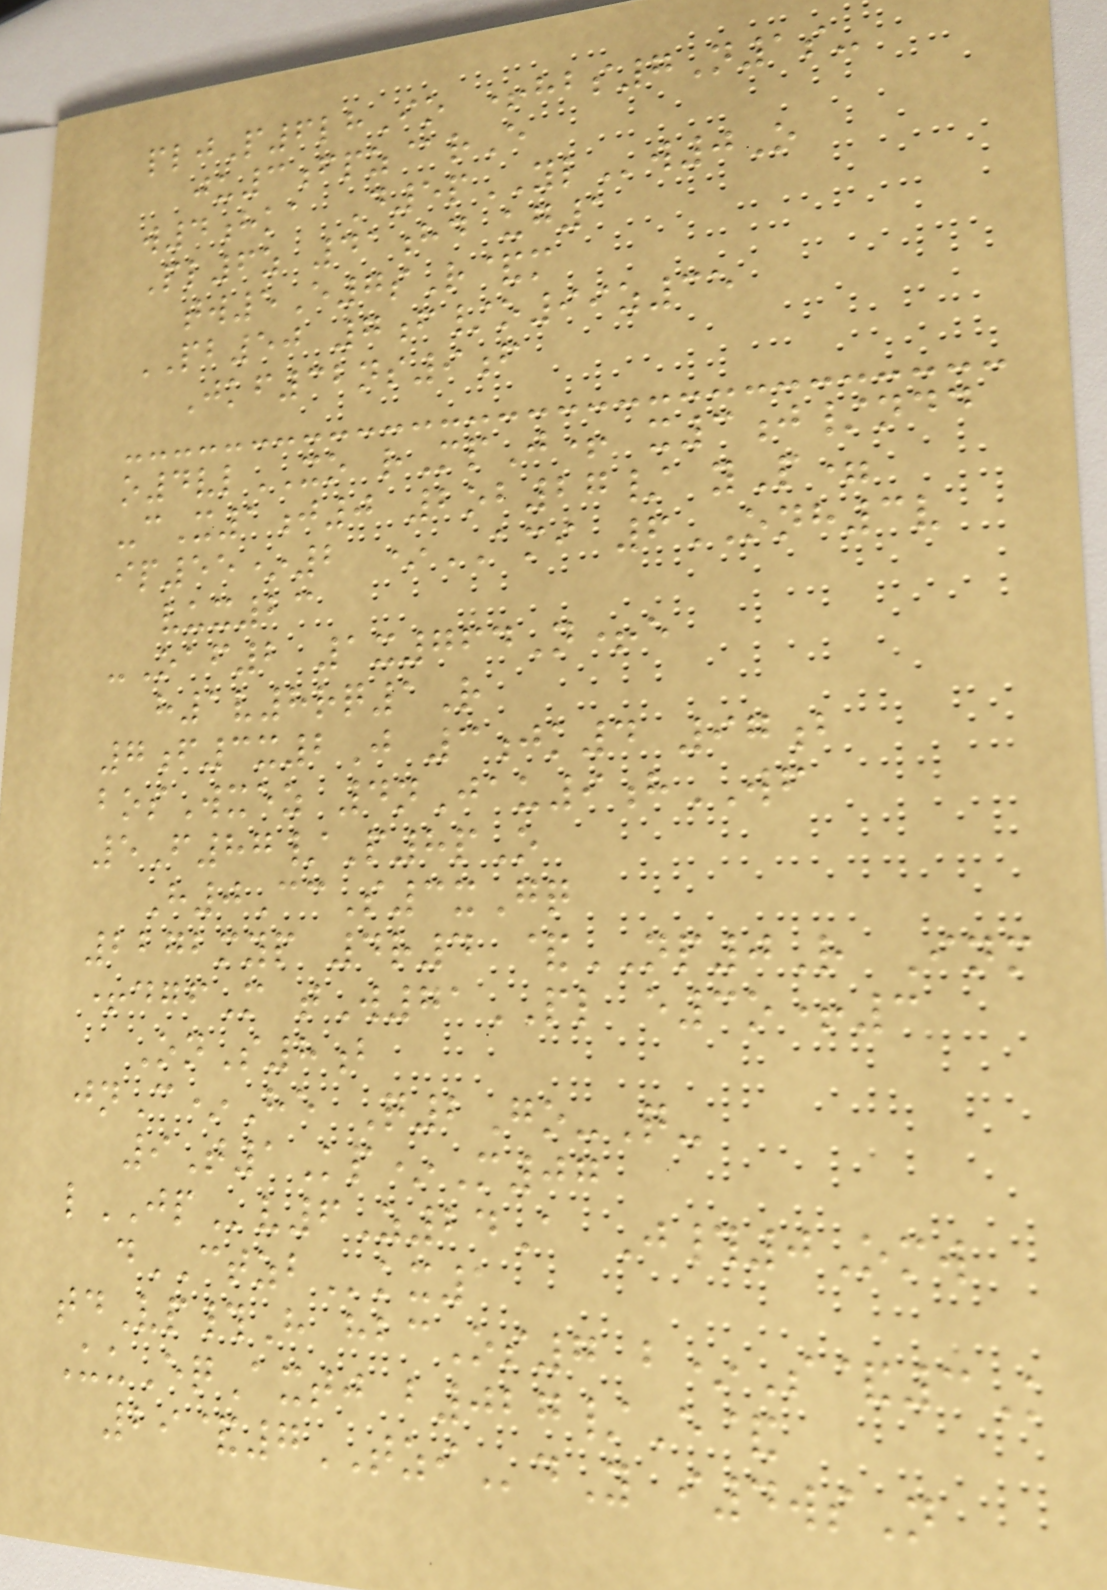pljP6lhIo +hbs7N1s-
ju3fpz@rE
w4hka D5pYLw0O
Pl6z 41hd ug1
tw5E7sR&m
PB50 7f/o99z35
Jkf32ns9f
o4vlXO rMpJ+ x3j/ndd
-cX1j0 2ob27/ yP=
ip55*2 *AMI 6ONH3v
vux23
-Oaf2 1x764N+e
h1v8rq1R
7f3x2J 3jk4 97b
bosWxez 4nJau9hWF
5F87/P8pO
H0CcS3xGq
2272myp 4r4 &NP0R Inm
+dgfM tW71PL e3o+3
OnS8b
jnC*He Q2Go-Q-
9T1Kp*M07
lJPv6Z24A J#0Omw
dCTZBkx1
tdVp#H hbcOs7 b*S&3K
UuEqAxtj b027/E&
29&7TZIdY i4wsN
